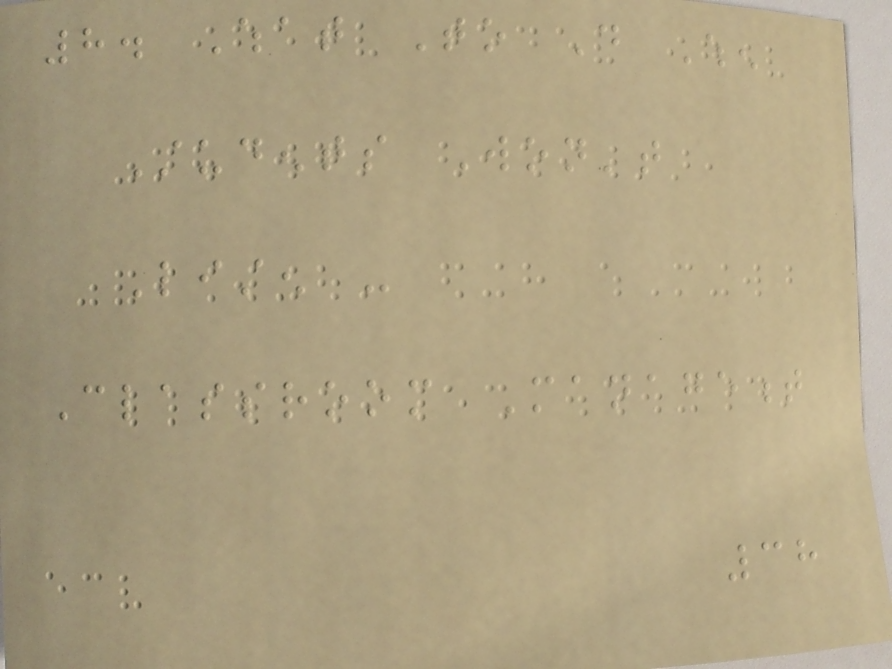8. What To Do When
Students Won't
Listen -
Classroom Management
38
